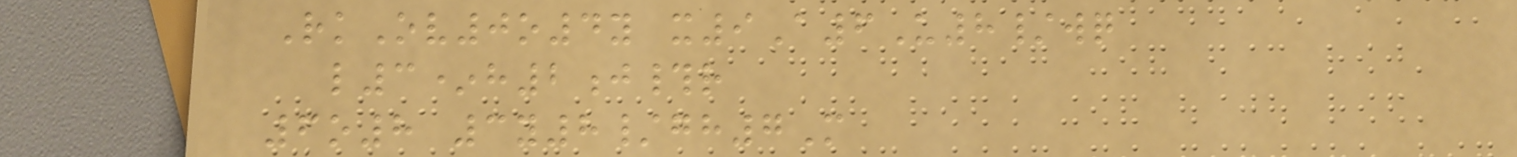RkOv0o4y x9A6U8/wq
l3*h2j#r
6o8 3y8/gh7M
